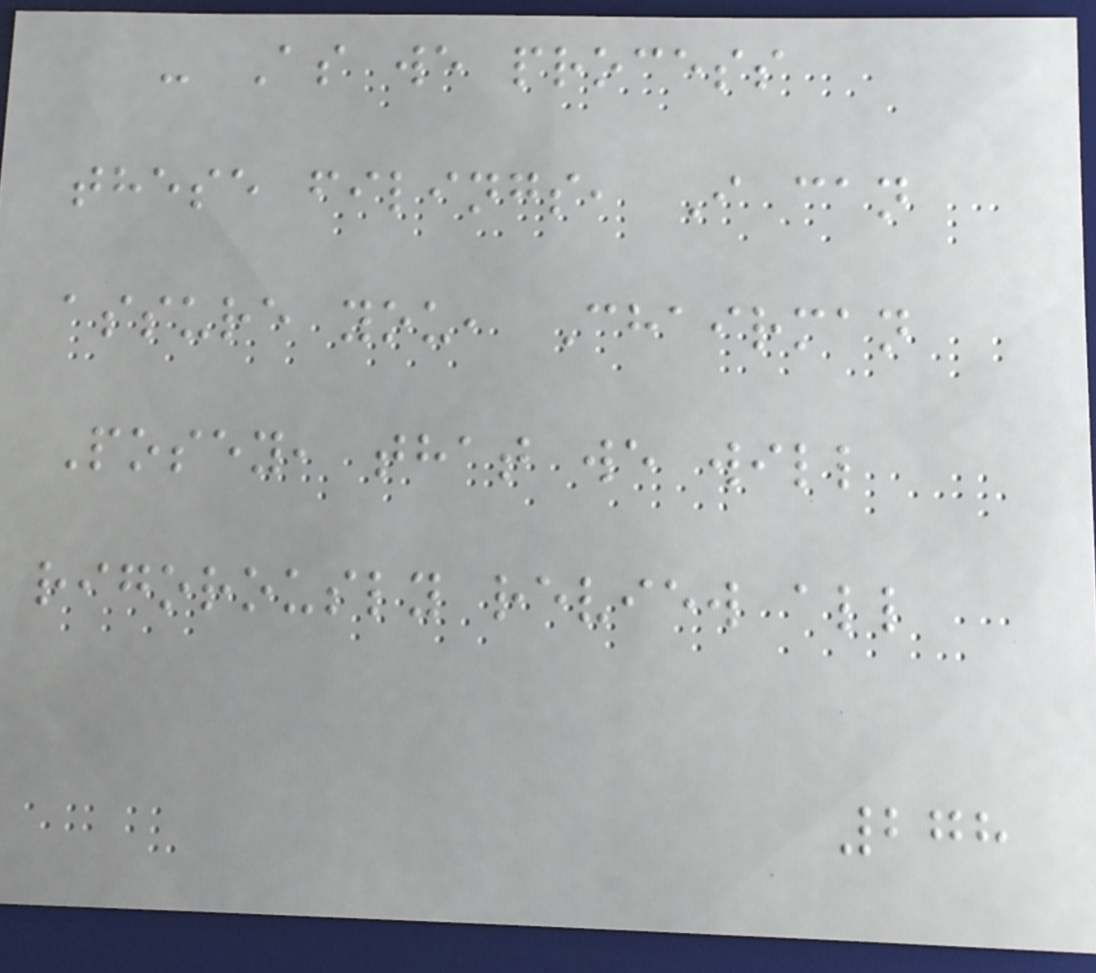- As we process
these filings, I can
assure you, Chairman
Posey, that we will
rigorously review all
278
